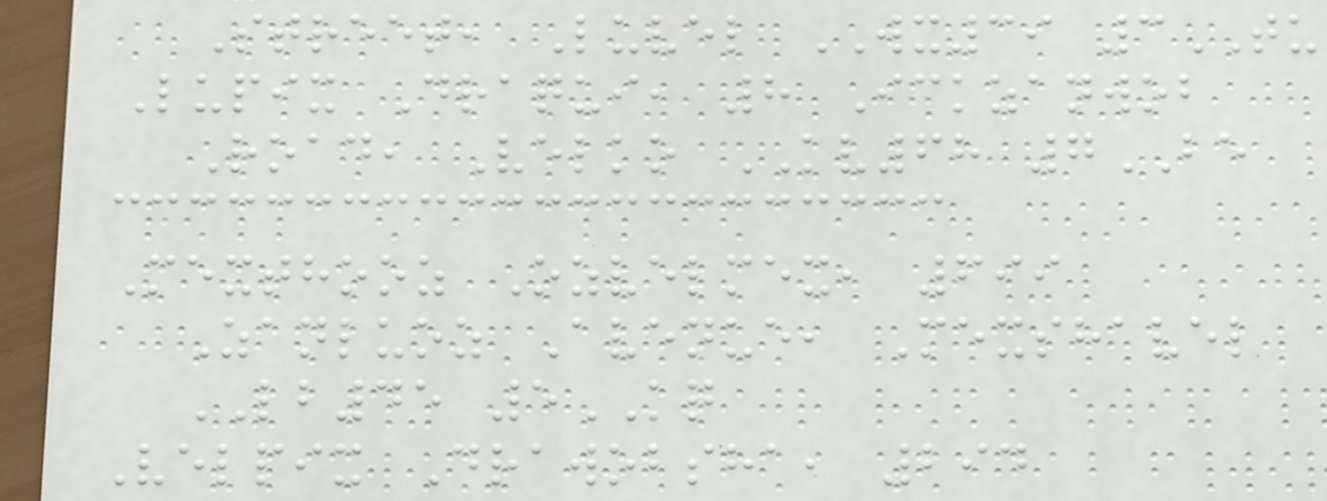Street, Luvel WX39 3TU
Lupix Draqui, 8 Ickzanwob
Road, Velko KV68 7BE
Mexthooz Ozvelmex, 699
Zanluoz Avenue, Mexshavel
LB45 5KQ
Velpix Drawobsha, 294
